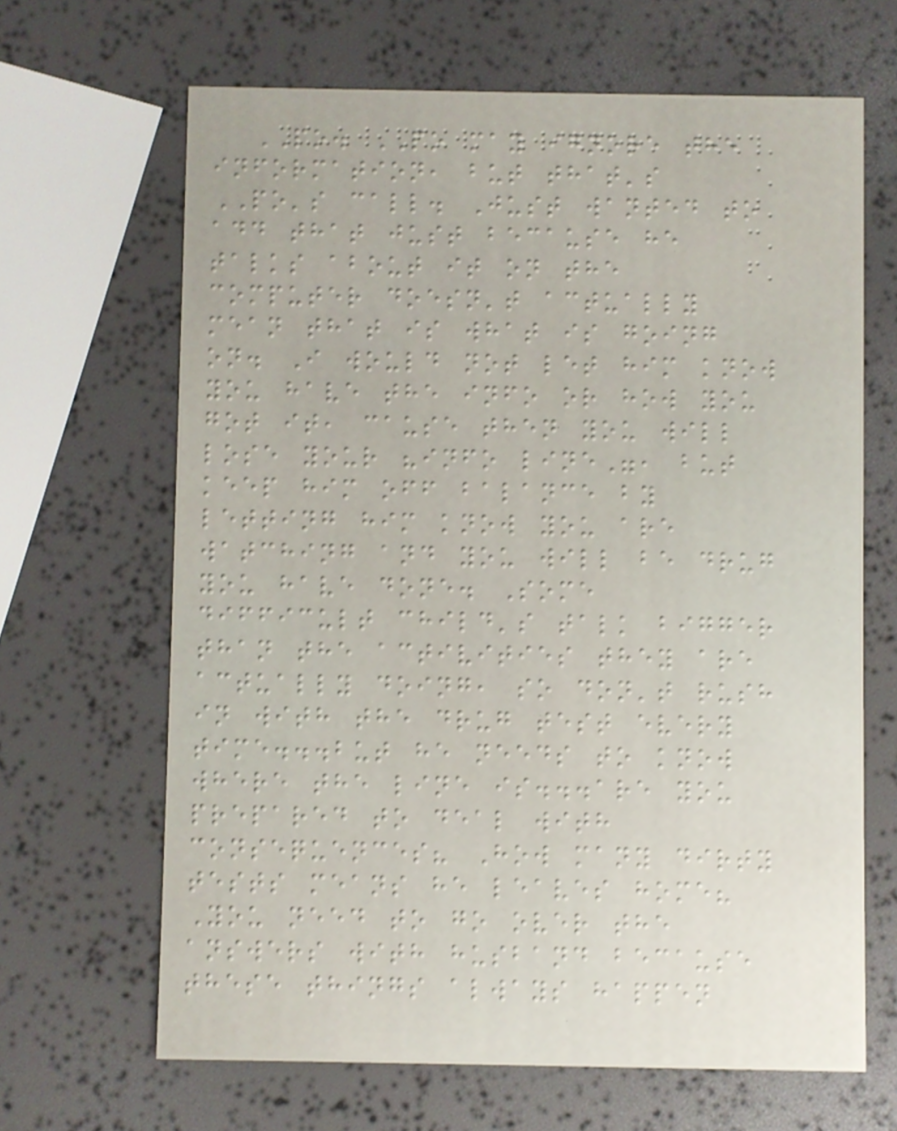PO. PO may ignore the
information, but that's
PO's call. Just wanted to
add that just because he
talks about it on the
computer doesn't actually
mean that is what is going
on. I would not let him know
you have the info or how you
got it, cause then you will
lose your "info line", but
keep him off balance by
letting him know you are
watching and you will be drug
you have done. Some
difficult child's talk bigger
than the activities they are
actually doing, so don't rush
in with the drug test every
time...but he needs to know
where the line is...are you
prepared to deal with
consequences? How many dirty
tests means he leaves home?
You need to go over the
answers with husband because
these things always happen
